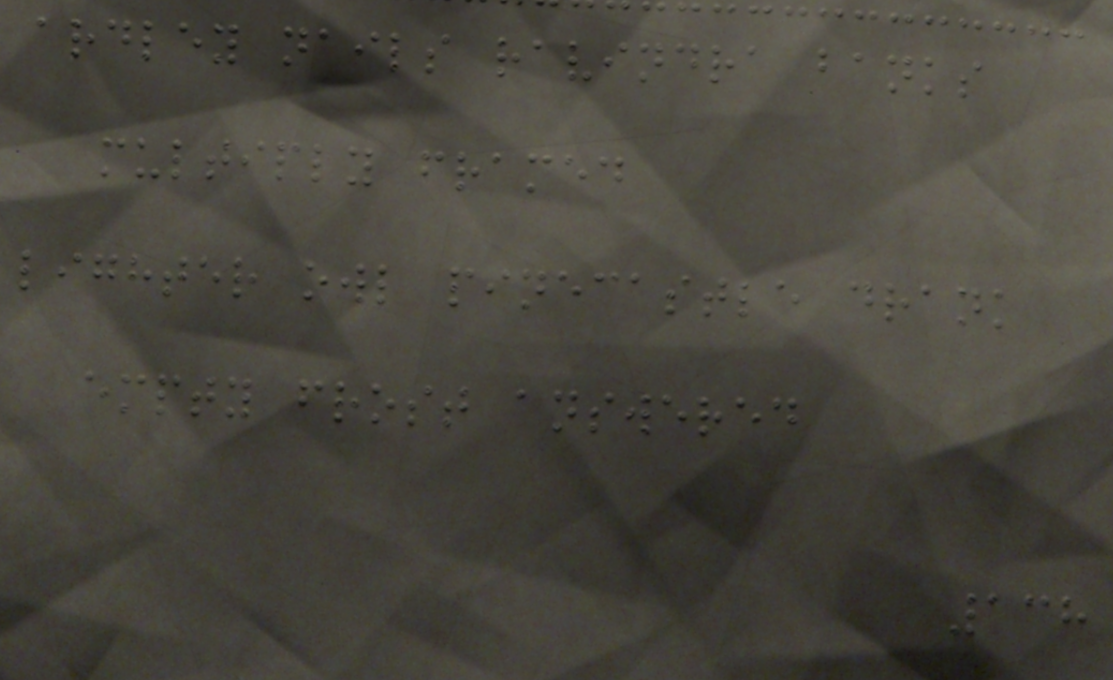ardley nails ravindra banks
multiply framed
lighter owl pinecastle drank
empty frost answered
138
